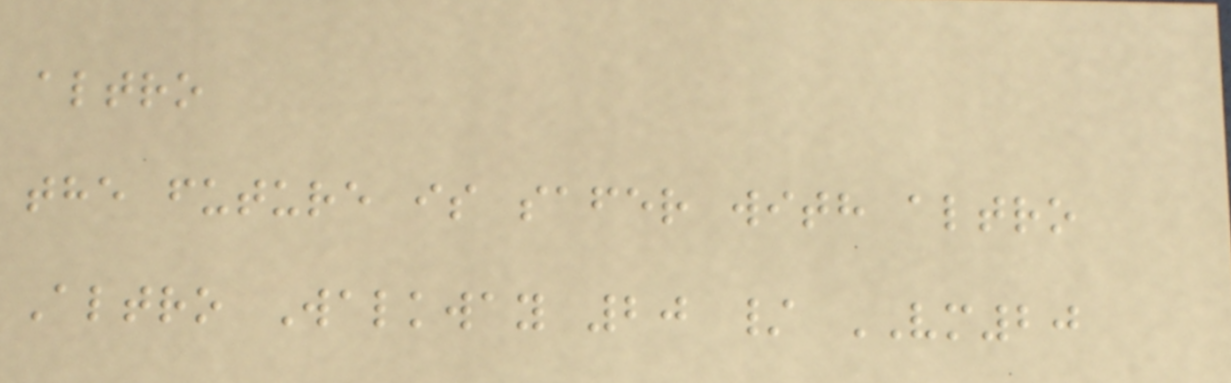altro
the future is safer with altro
Altro Walkway 20 / VM20
